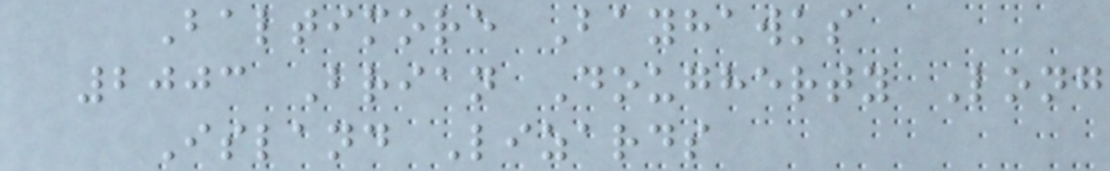Baltimore Bayhawks
2003 Brian Dougherty Long
Island Lizards
